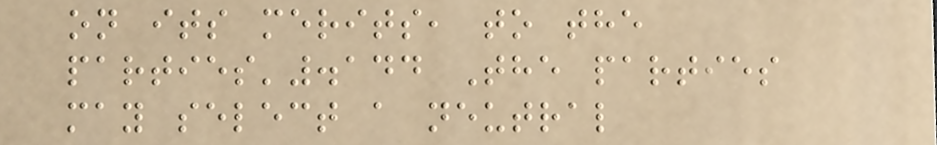on its merits, to the
parties'.144 The parties
may select a neutral
